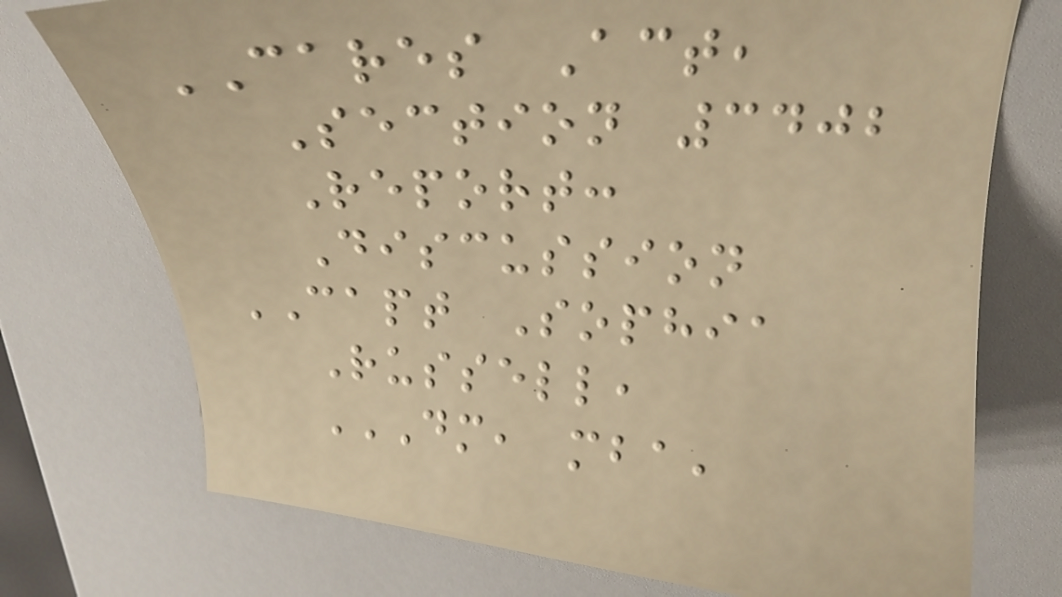CARES Act,
Section 3402
Report:
Discussion
CAPT Sophia
Russell,
DM, MBA,
